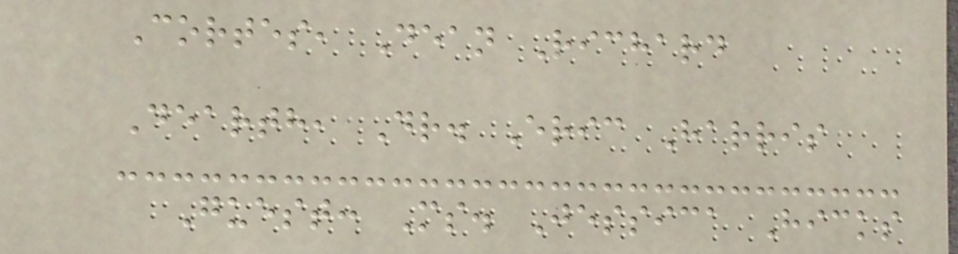Cortes, Dean Richard
Dearth, Dr. Eric Harris
Guest: Ms. Jessica Hicks
